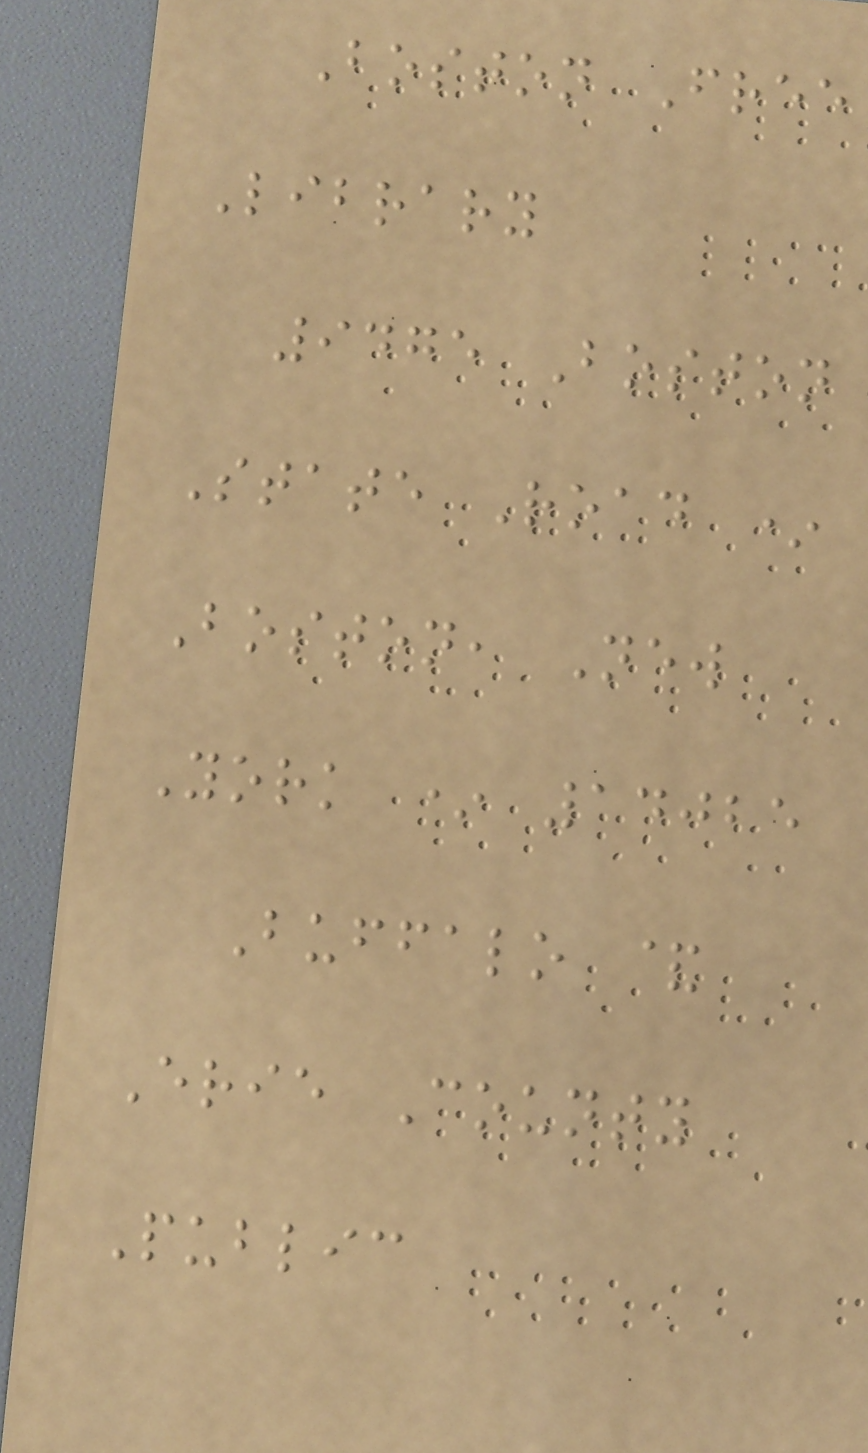Boston Free
Library
9475 Boston
State Road *
Boston, New
York * 14025
Buffalo &
Erie County
Public
